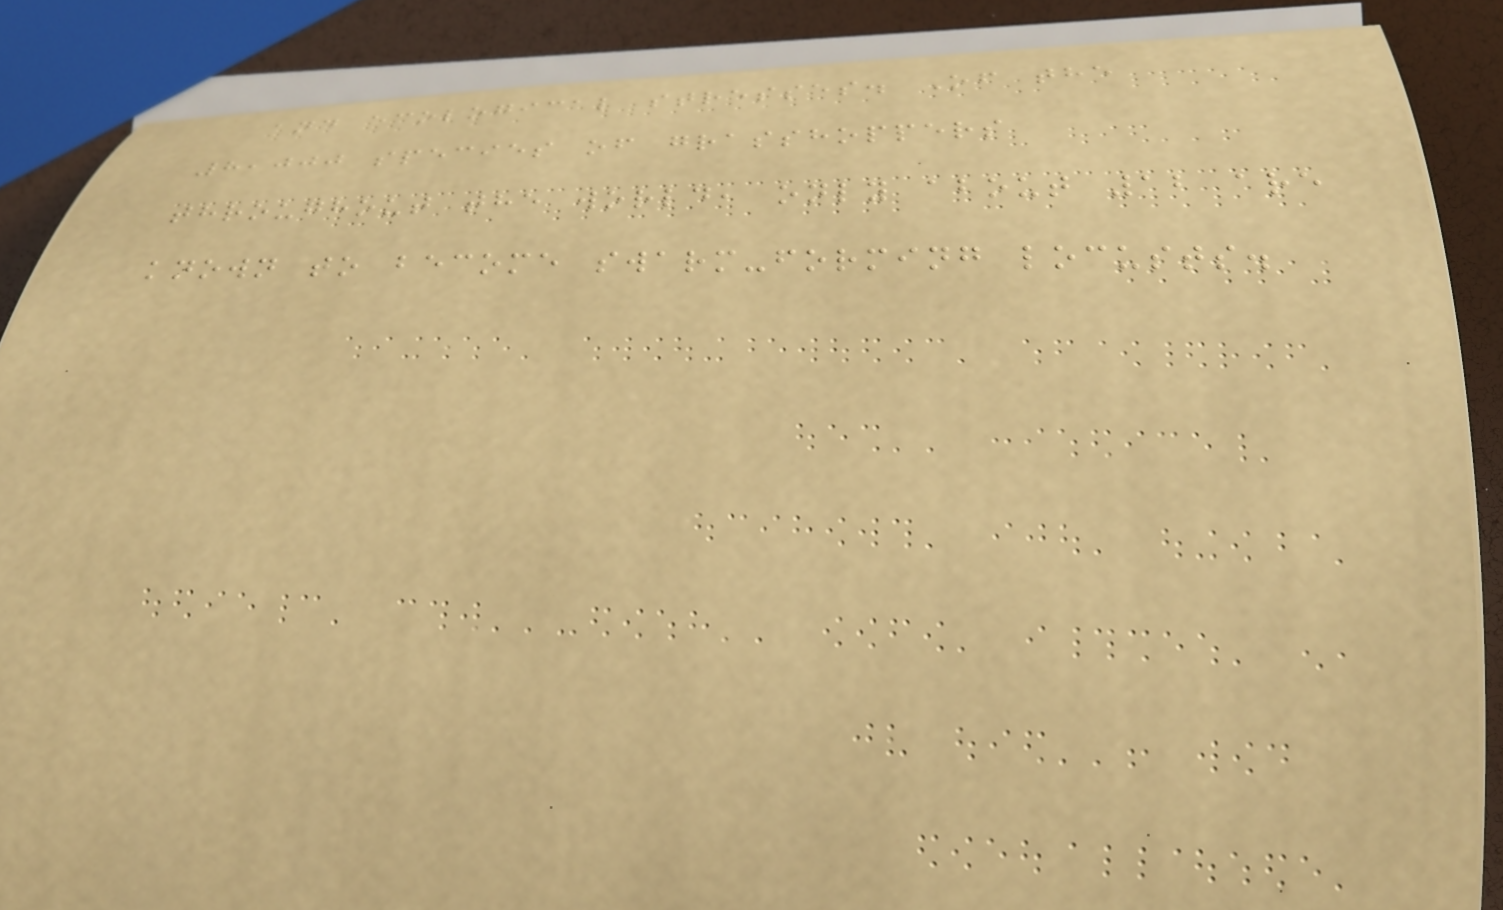and ecological stresses. Of the
8,000 species of grasshoppers
throughout the world, only about 12 are
known to become swarm-forming locusts.
